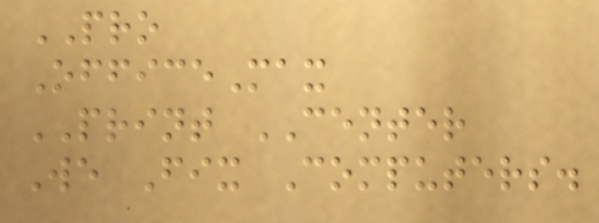PRO
OfficeMax
PRINT CENTER
We Fix Computers.
